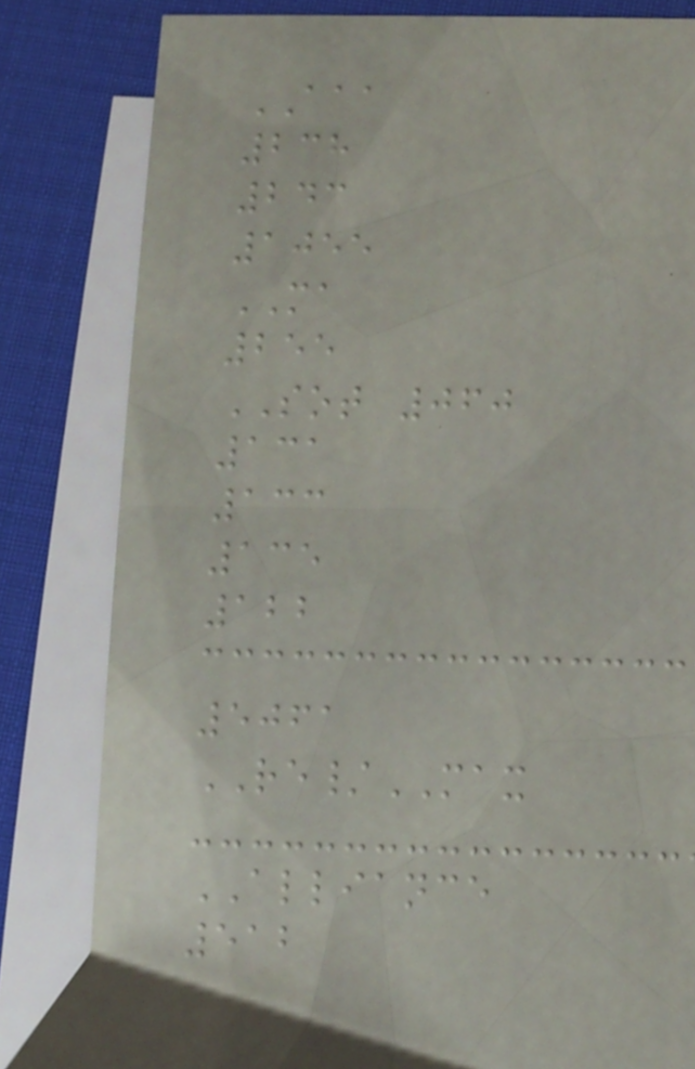AAA
238
243
1055
MA
255
SOT 060
131
133
135
122
5061
RE/MAX
ALLIANCE
512
